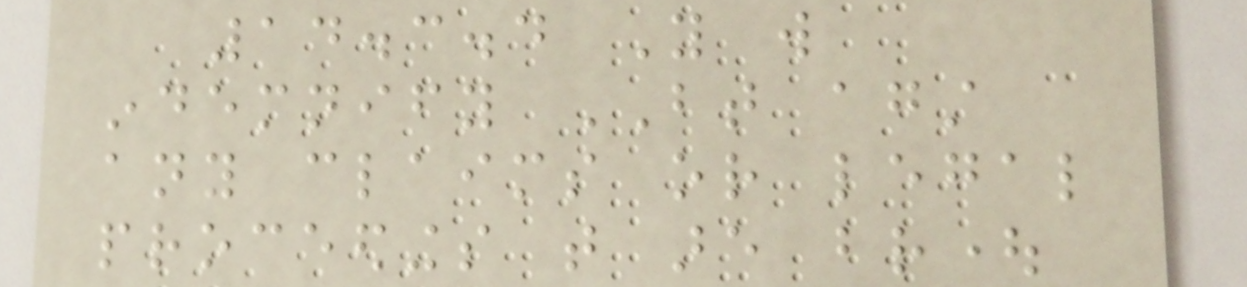14.3.4 You will
indemnify BT against
any claims or legal
proceedings that are brought
